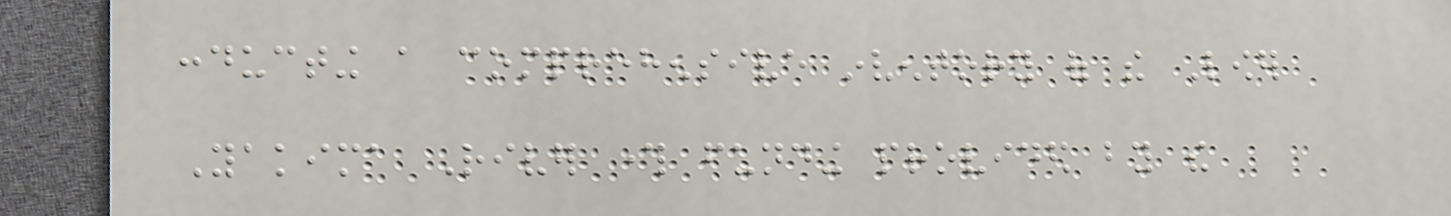conducting a comprehensive inventory of the Lower
Yakima River through funding provided by the
